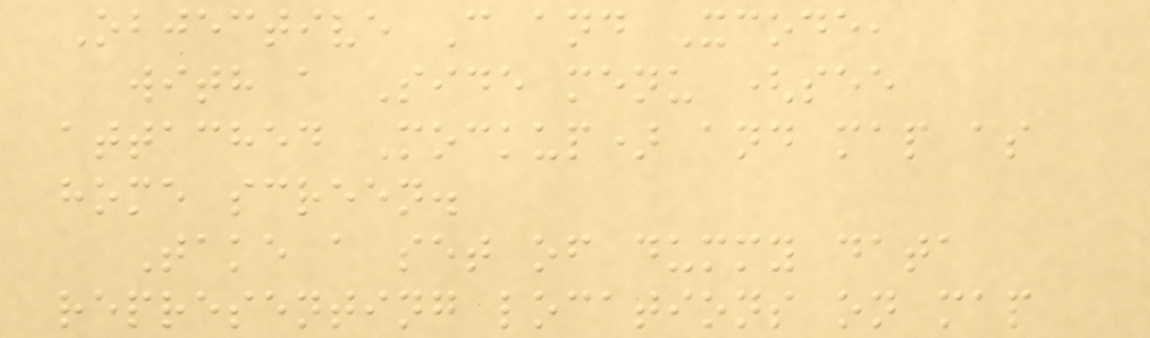Objective C and Xcode,
with a Side menu (see
attached Mockup) and map as
home screen.
Take a set of dummy data
representing locations on map
